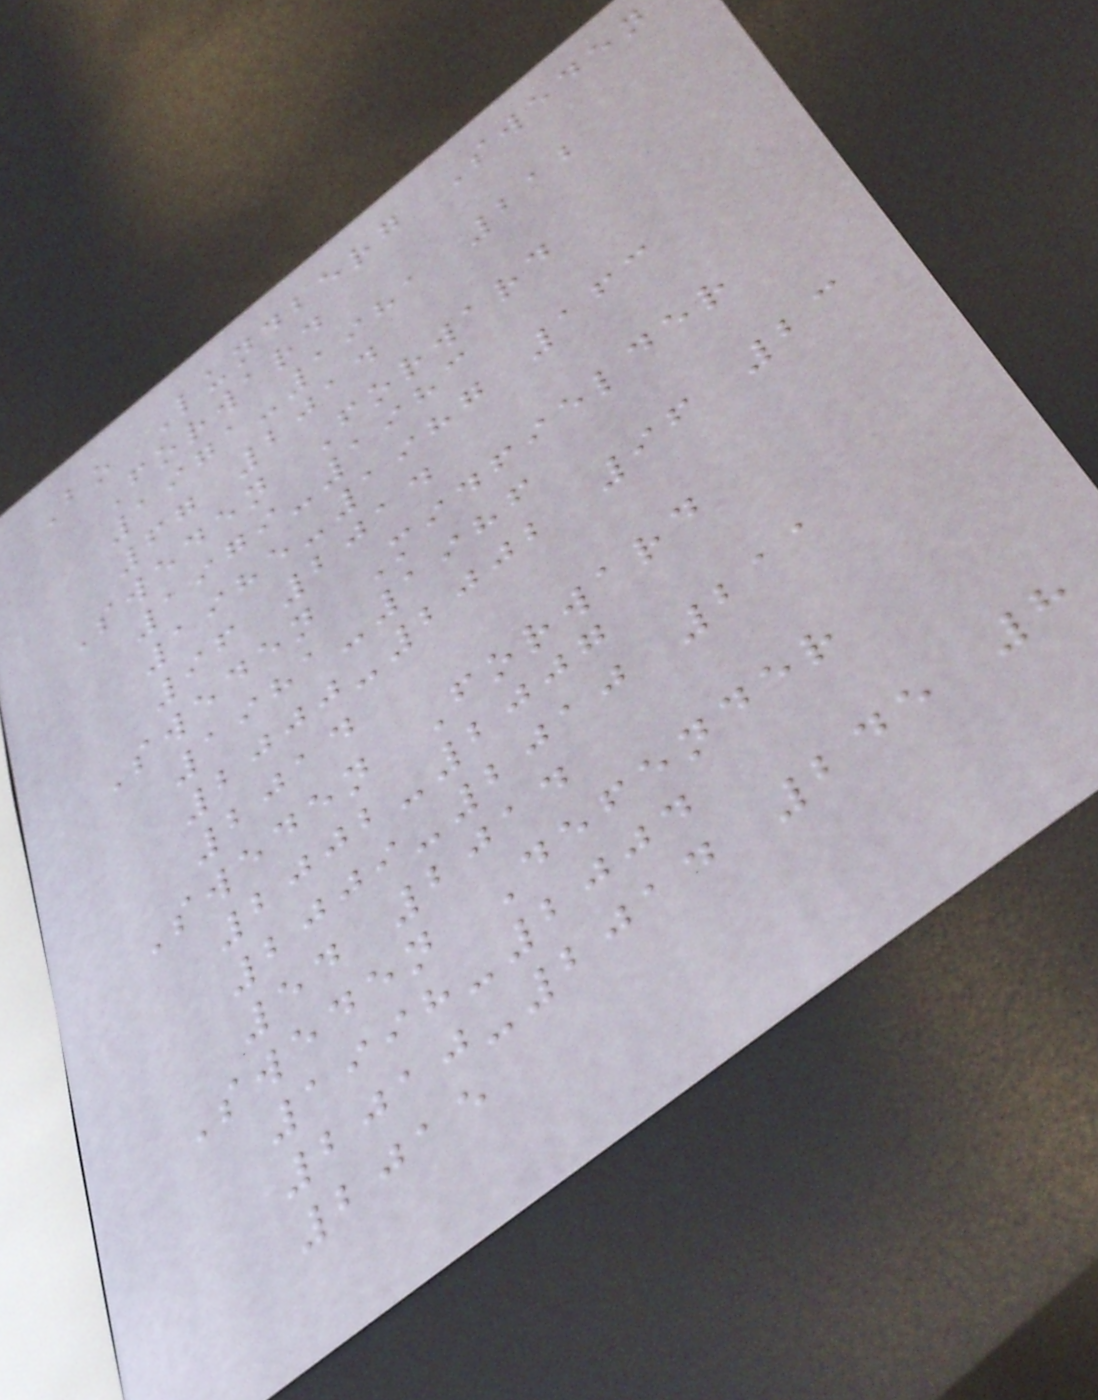Bo Lundberg Sweden
Forward
1971-1981 212
67 2014
Sweden Forward
1979-1983
1985-1987 163
96 2014
Sweden Midfielder
1981-1986
2000-2002 96 23
2014
Sweden Forward
2002-2007
2009-2010 211
54 2014
Sweden Defender
1998-2004
2010-2014 245 8
2015
